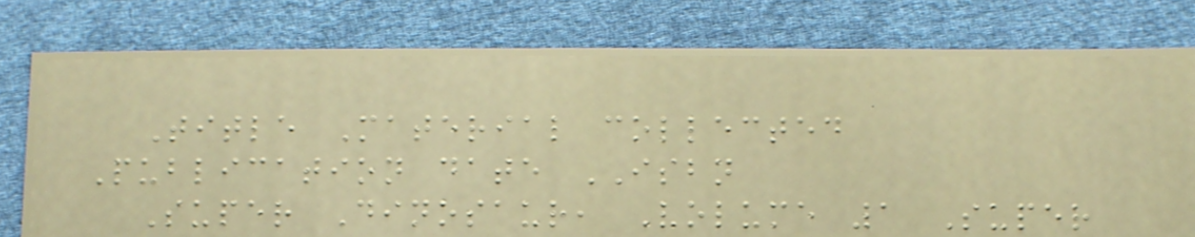Title Material collected
Publication date ISBN
Super Dinosaur, Volume 1 Super
